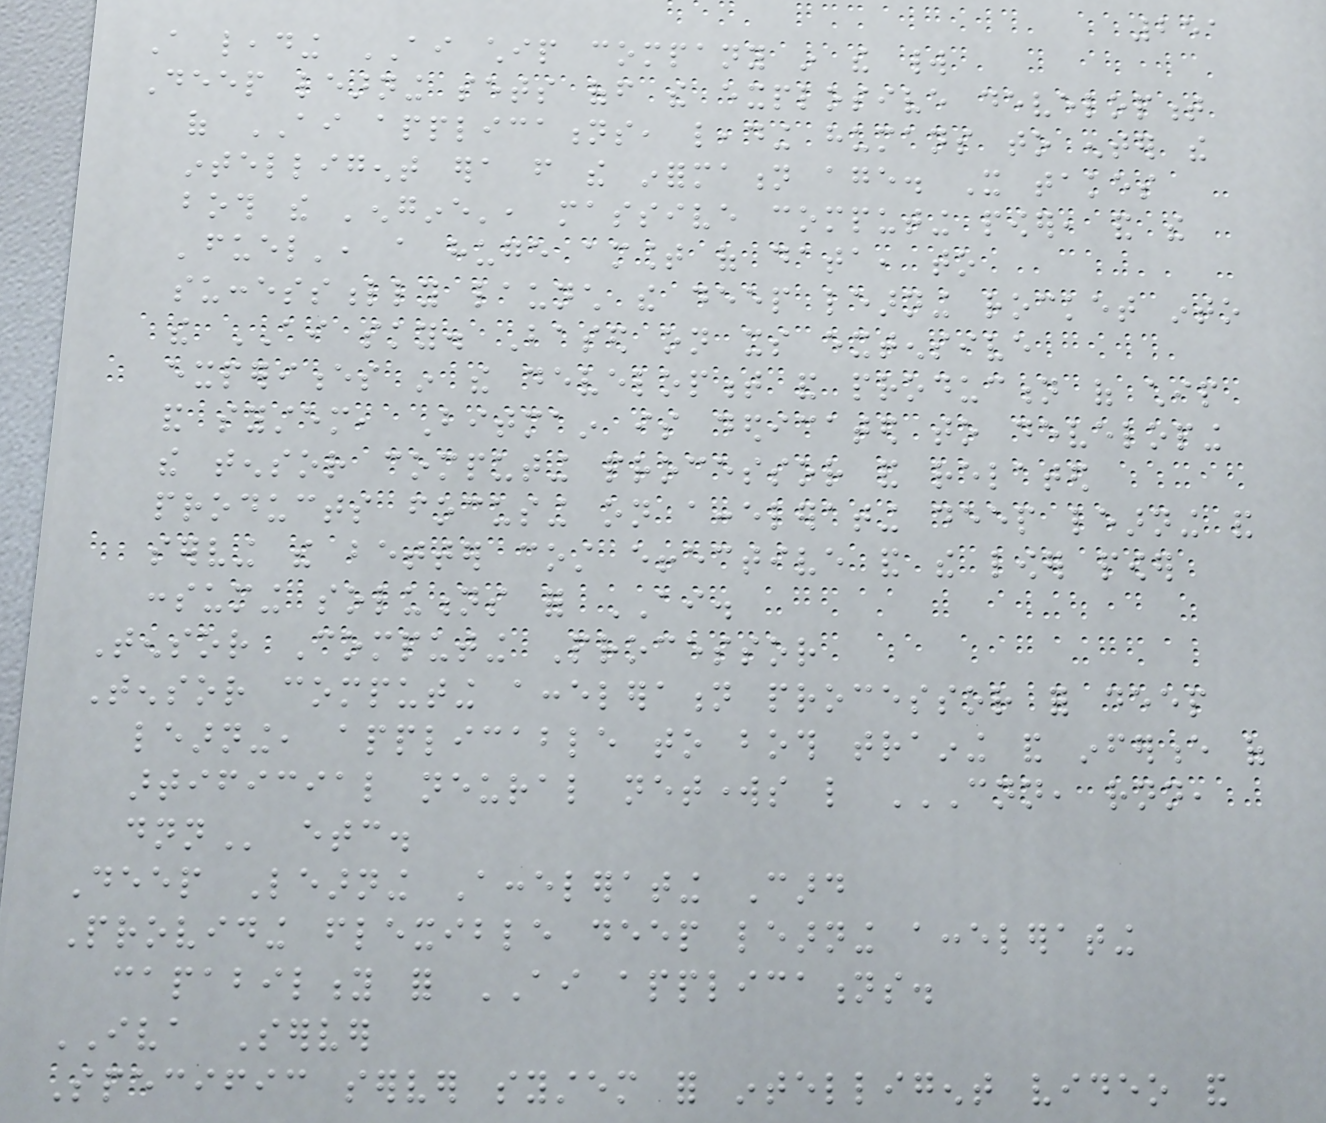251
A leading AI chip company in the world
Deep learning sets off the explosive development
of AI applications, leading humans to enter the
intelligent era from the information age. It takes
both the 'engine', massive computing power, and the
'fuel', a huge amount of data, to
successfully launch the deep learning rocket into
the AI sky. Based on its extensive
experiences in the development and production of chip
and system, Bitmain is dedicated to developing
the tensor computing processor and related
products focusing on accelerating deep learning and
serving the better cost effective and the lower power
consuming solutions for AI.
Tensor Computing Processor
Tensor computing acceleration processor for deep
learning, applicable to both training and inference of
artificial neural networks like CNN, RNN,
DNN etc.
Deep Learning Accelerating Card
Providing flexible deep learning accelerating
capability for AI applications.
IVA Server
Specific server system for intelligent video and
